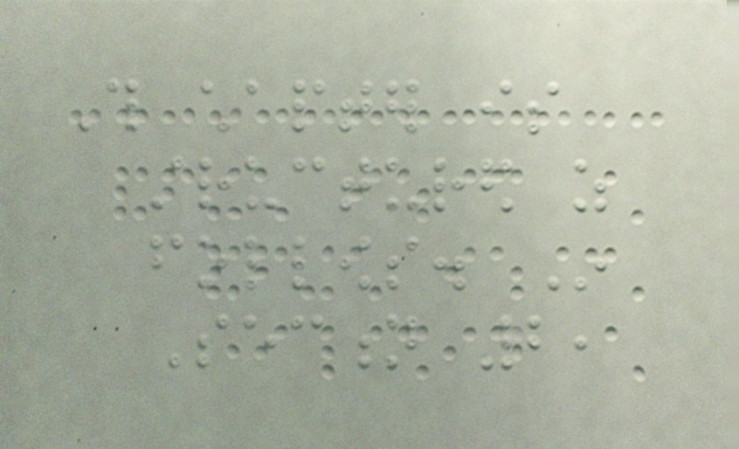This chapter is
structured as
follows. In
Section 2,
